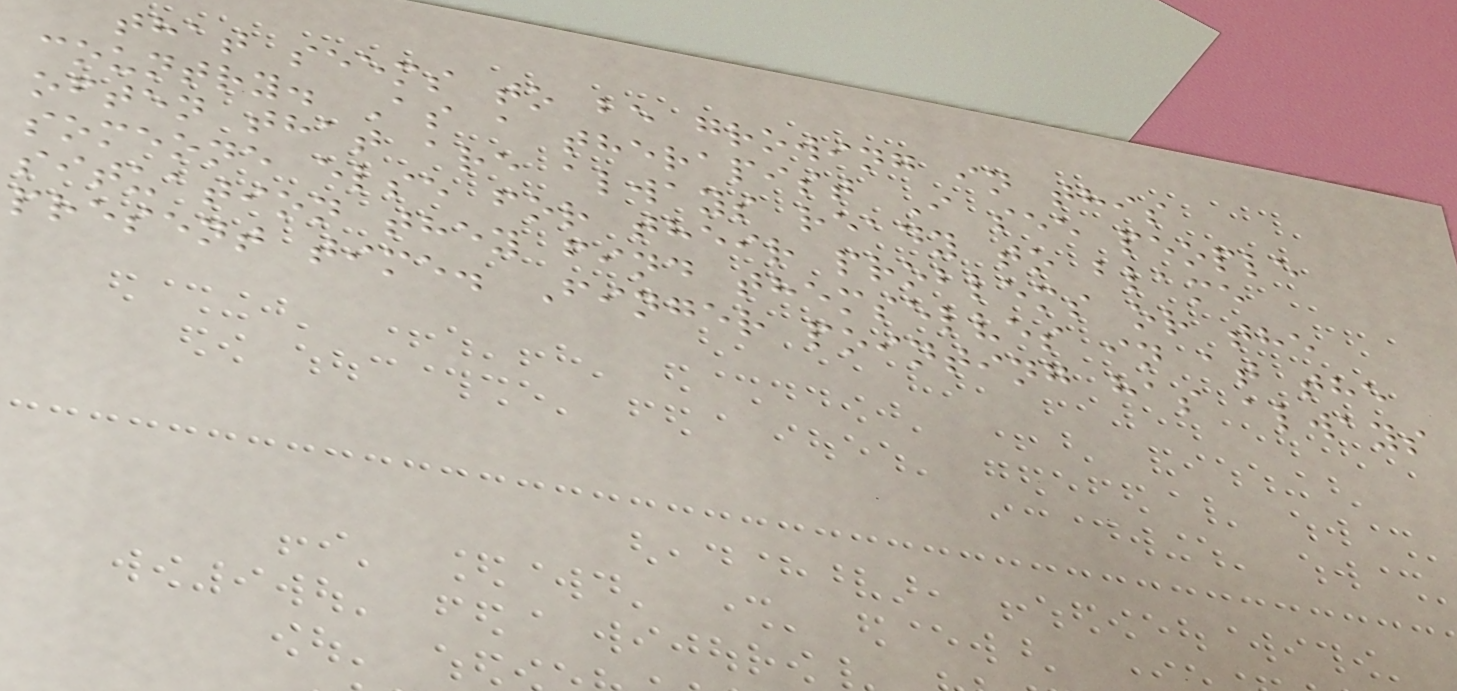that seems to be growing in this
country. As a therapist I see people
often that are always ready to blame
someone else for their problems or the
situation they find themselves in at the
present time. Finger pointing has always
